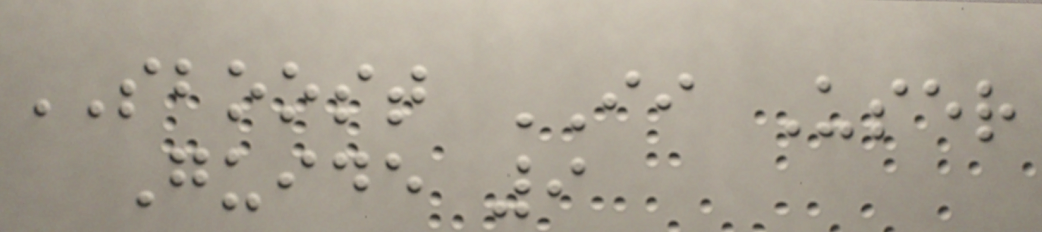SBOOST II User
Guide 9
